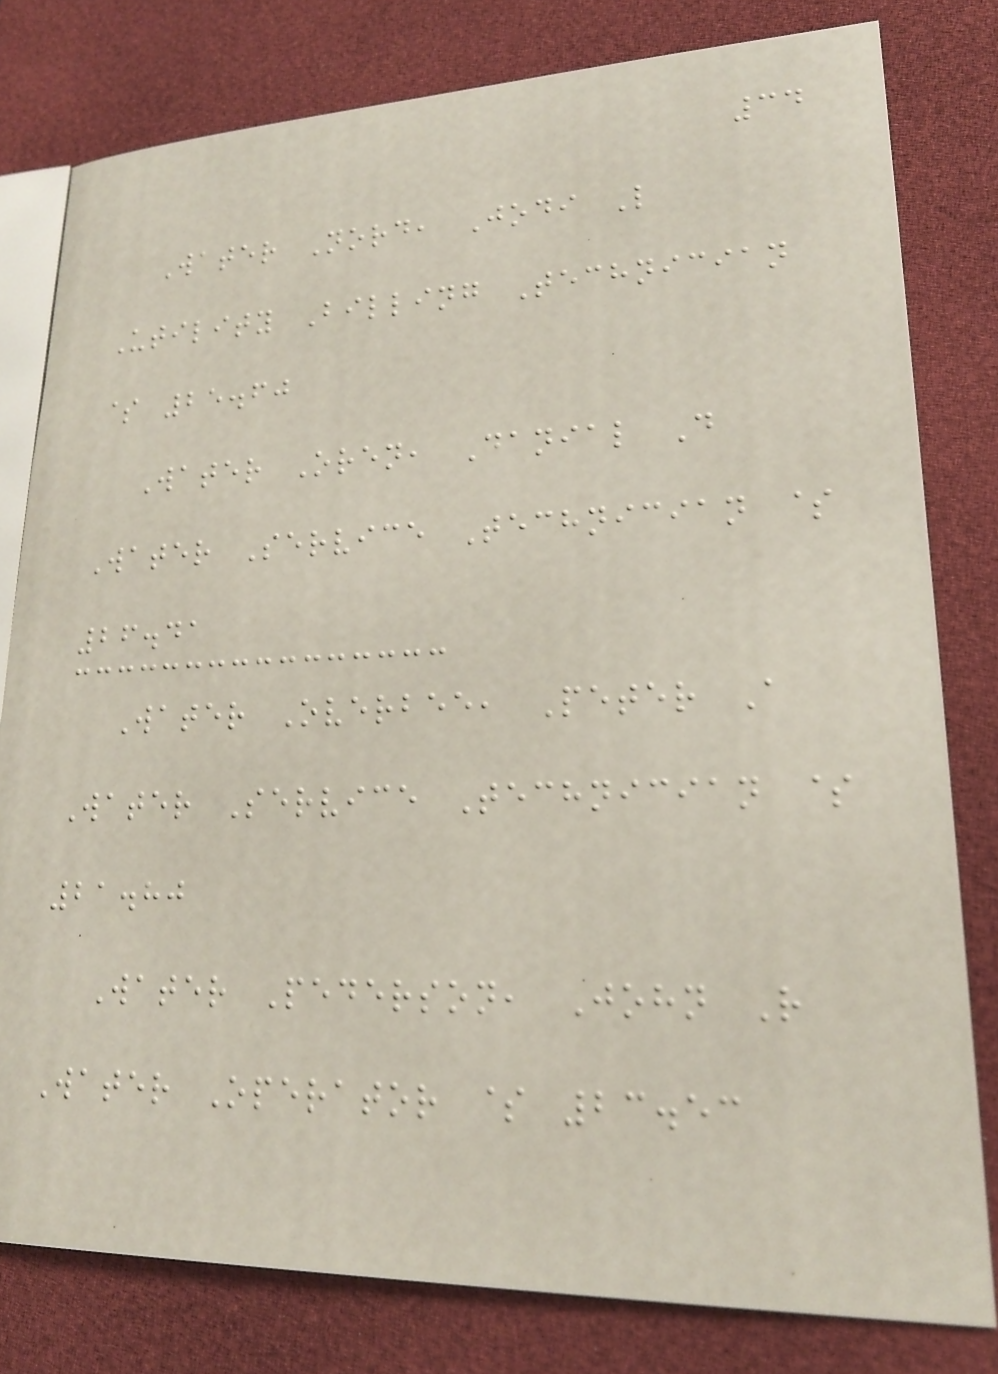34
Water Nord, Jodi L
Utility Billing Technician
$ 25.60
Water Oren, Danial D
Water Service Technician $
26.41
Water Overbee, Peter A
Water Service Technician $
21.80
Water Pederson, John R
Water Operator $ 23.53
